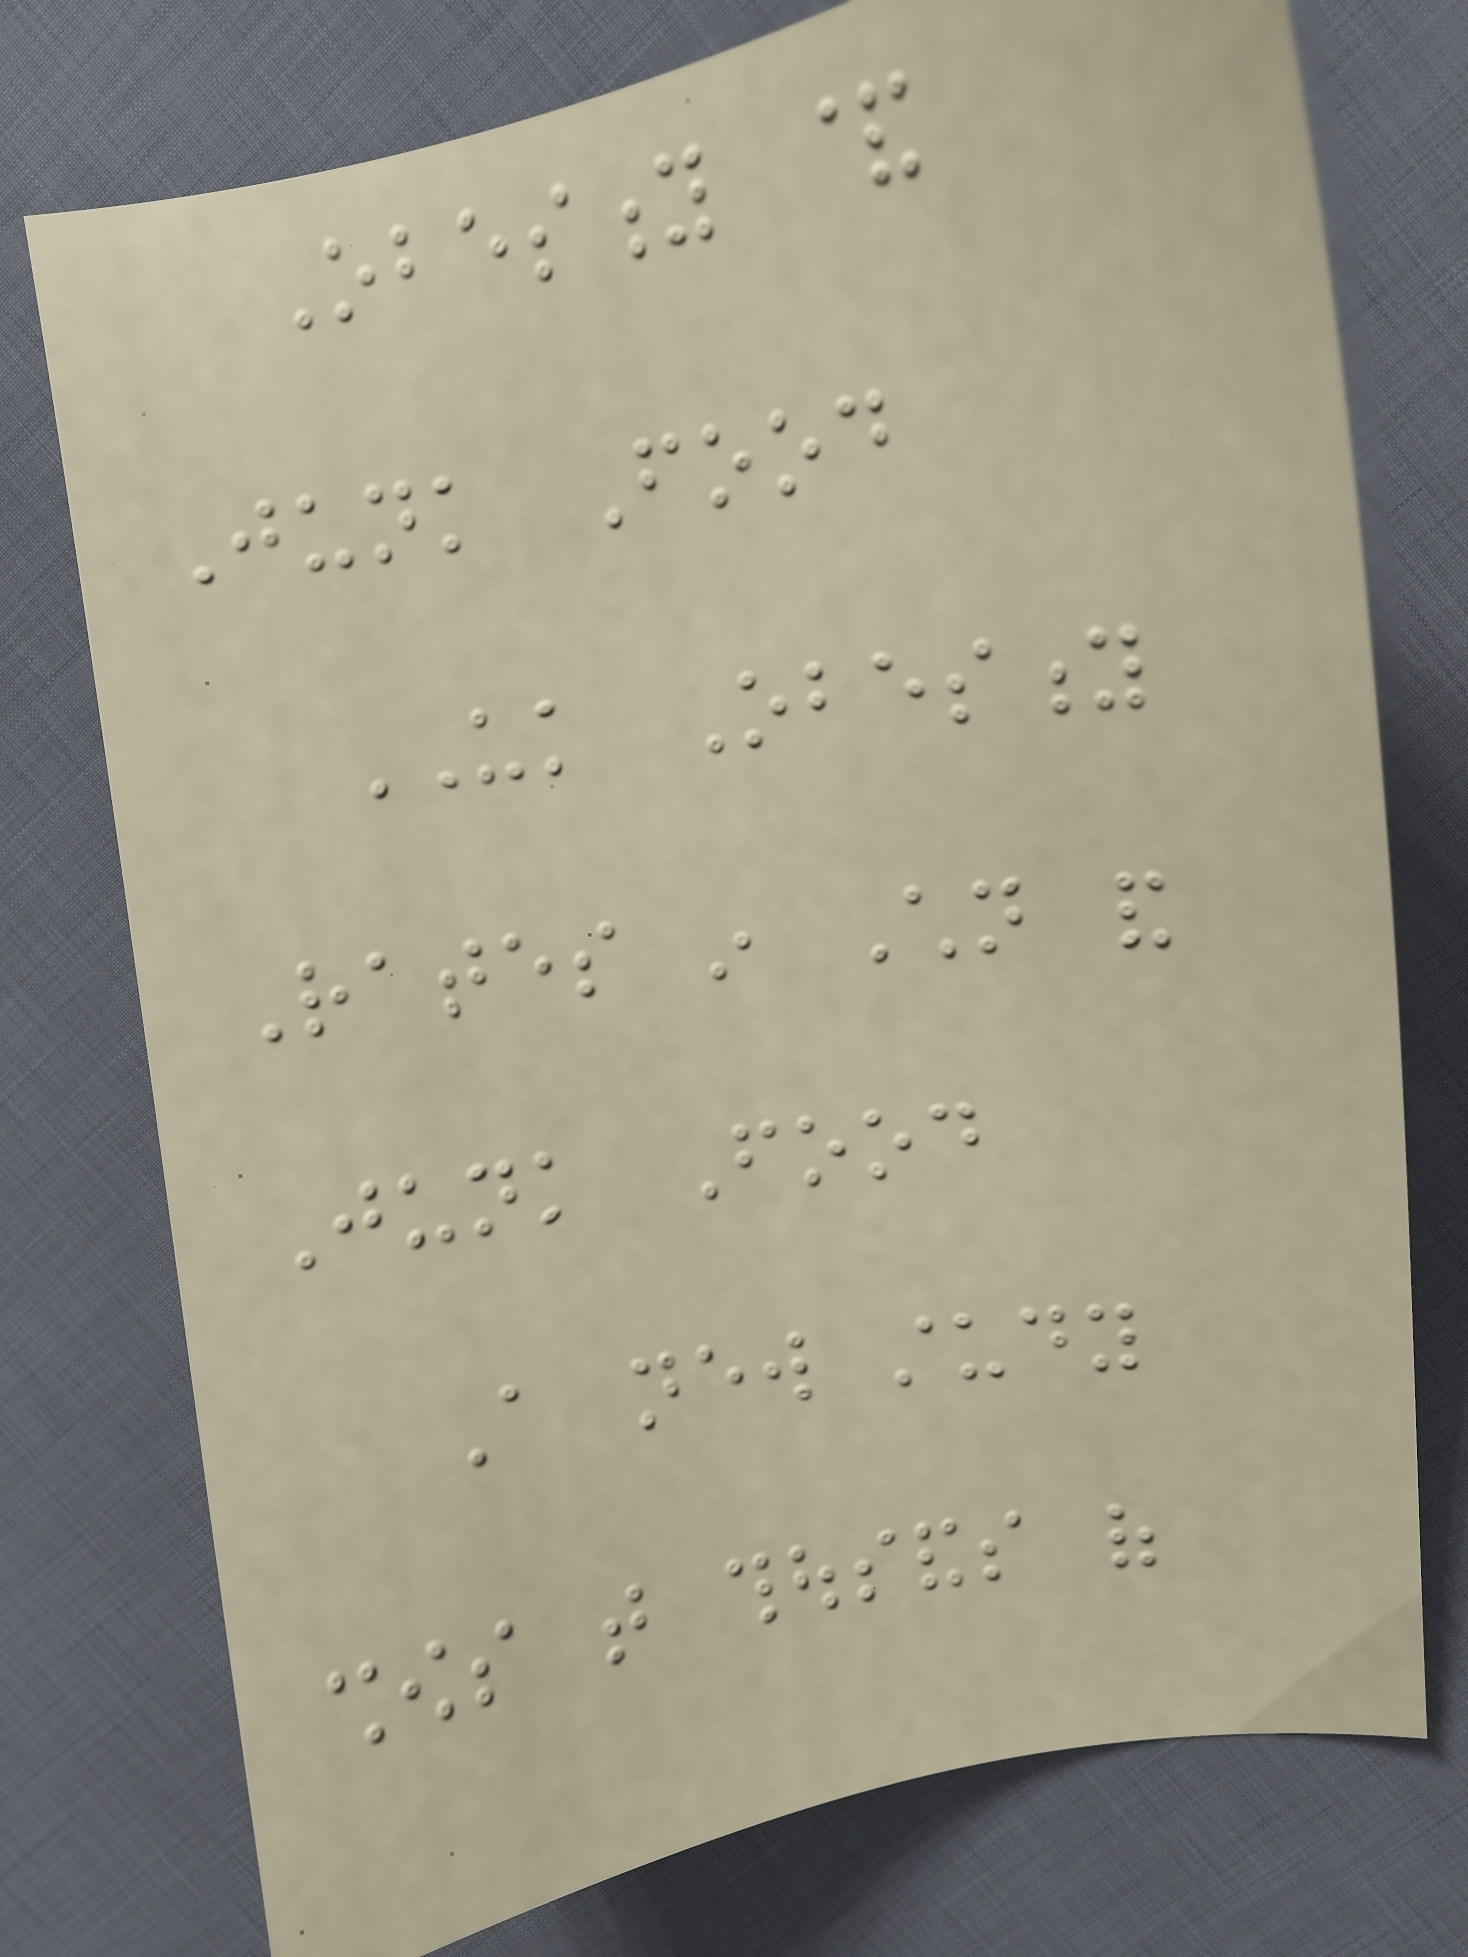Obesity &
Junk Food
UK Obesity
Rates in Children and
Junk Food
A new study
shows that thousands of
